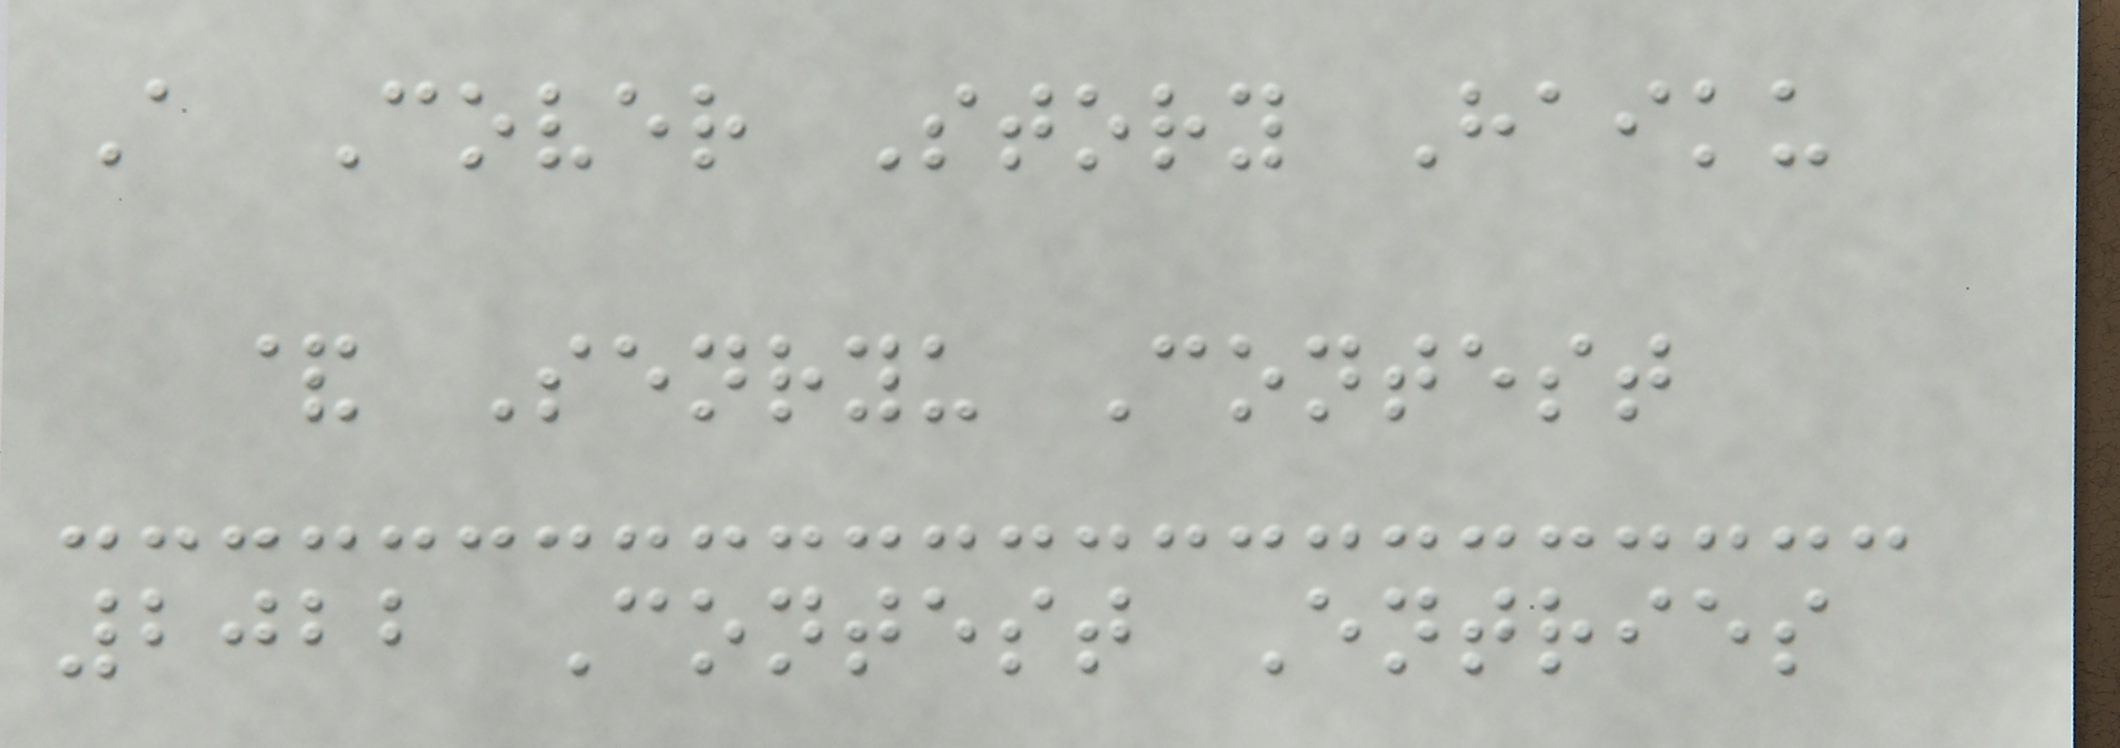A Cover Story Haiku
& Senryu Contest
2022 Contest Entries
